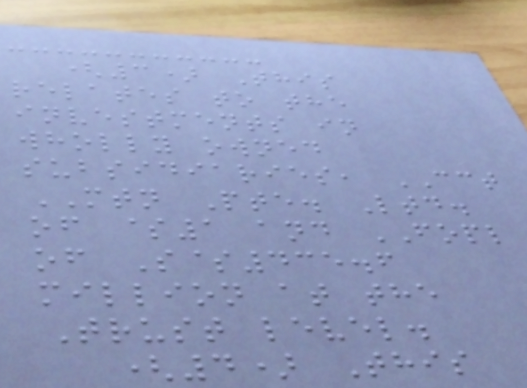(3) This
relates to the
investments in
wholly owned
subsidiaries, CCT
MTN Pte. Ltd.
of $1 and FOPL
of S$435.6
million at the
Trust level.
(4) This
